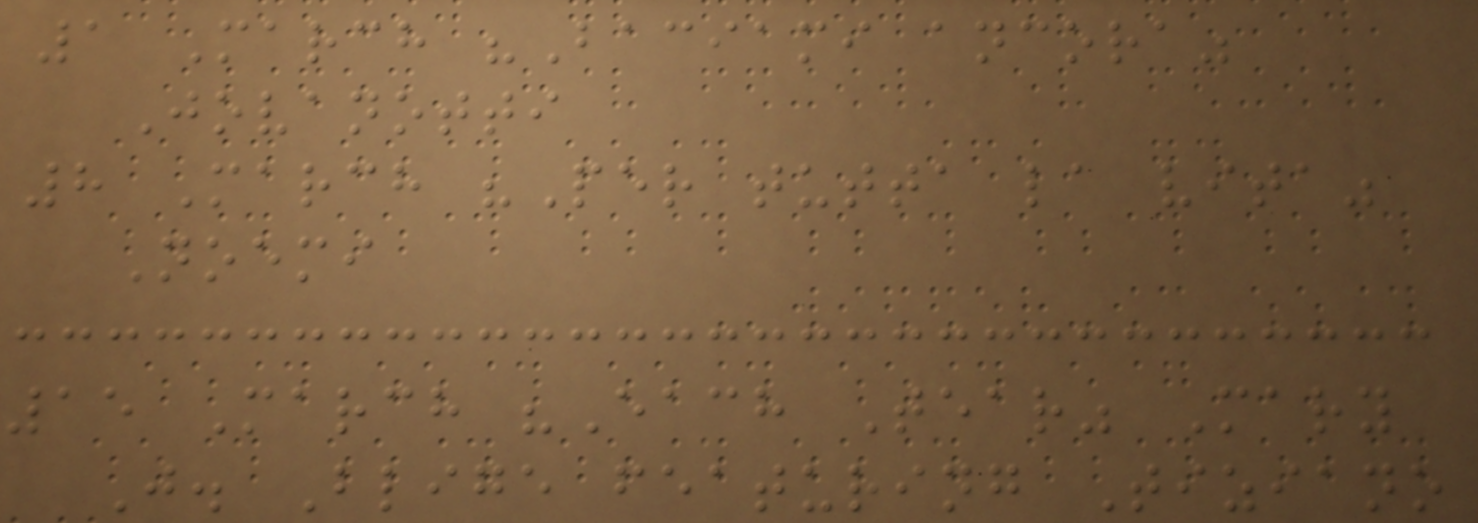1 March "Baciami ancora"
Jovanotti
8 March "Per tutta la vita"
Noemi
15 March "Each Tear" Mary
J. Blige featuring Tiziano
